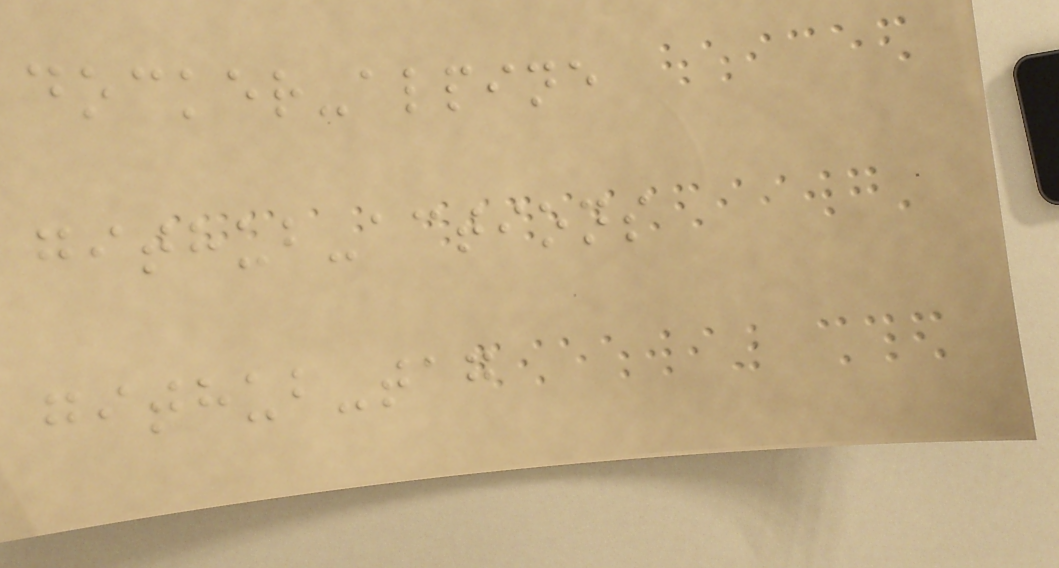docker-alpine
github-actions
github-tag
